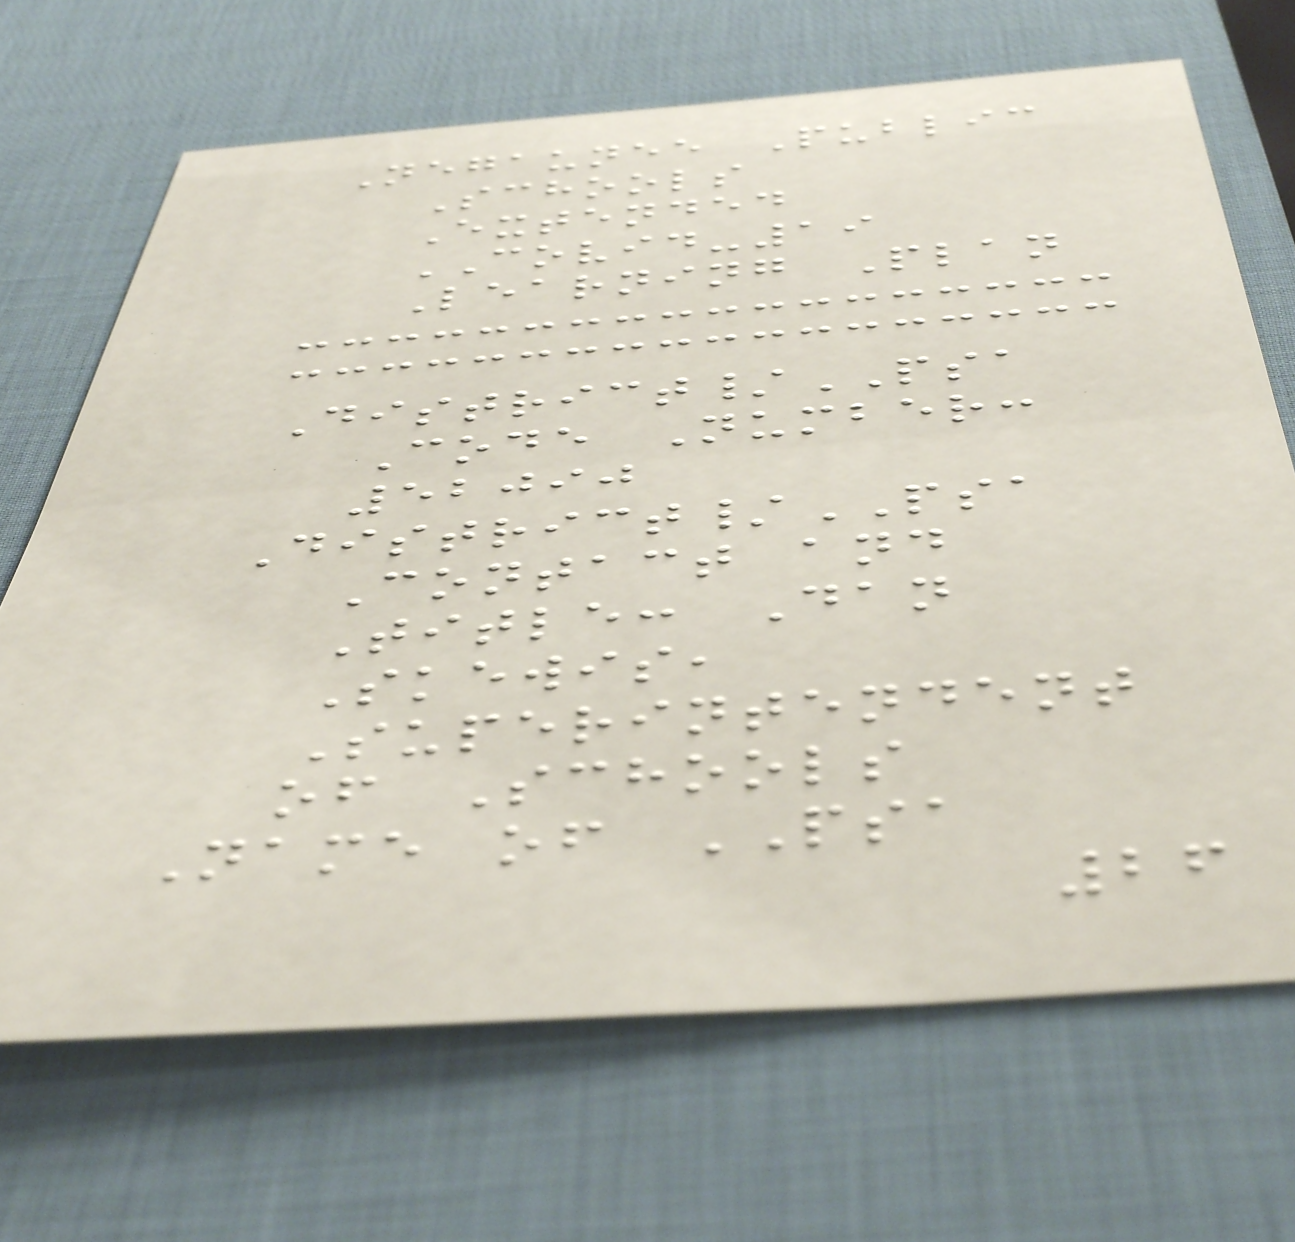Negaunee Public
Schools
Extended
COVID-19
Learning Plan
District/PSA
Code Number:
52090
District/PSA
Contact and
Title: Dan
Skewis,
Superintendent
of Schools
Name of PSA
26
